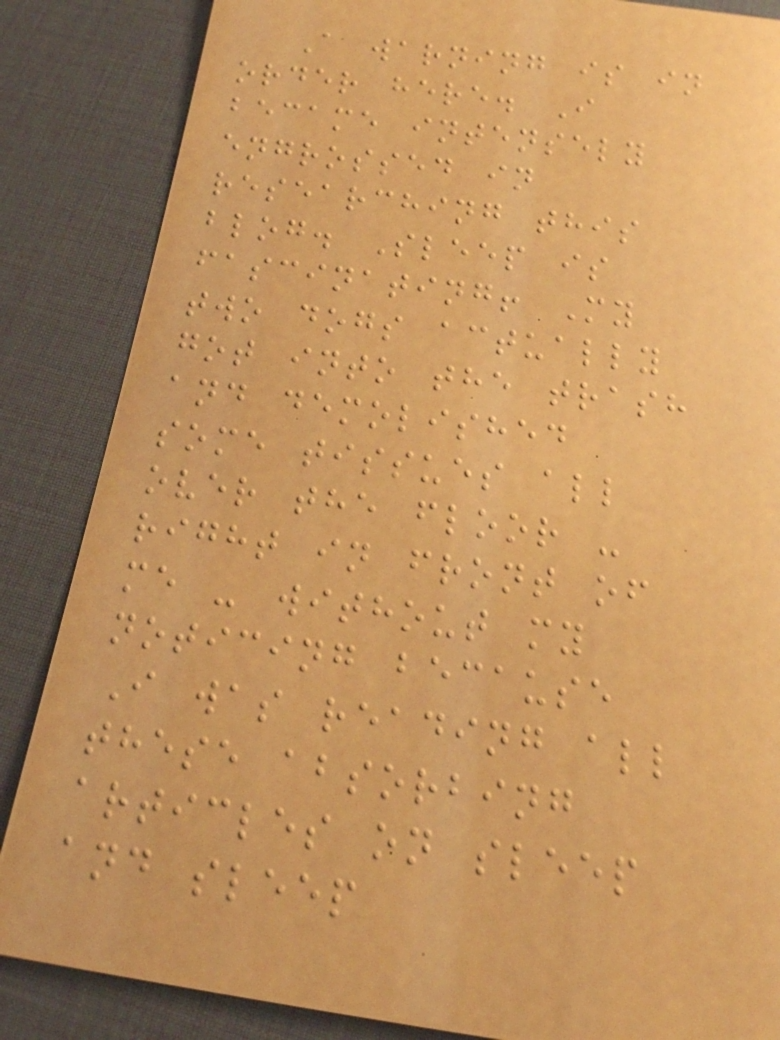A warning is in
order here. I
became intensely
engrossed in
researching this
blog. Sleep is
fascinating! My
two dogs actually
got into the trash
and demolished
some tissues all
over the floor -
right in front of
me - without my
noticing because
I was reading all
these absorbing
articles on sleep
and sleep
